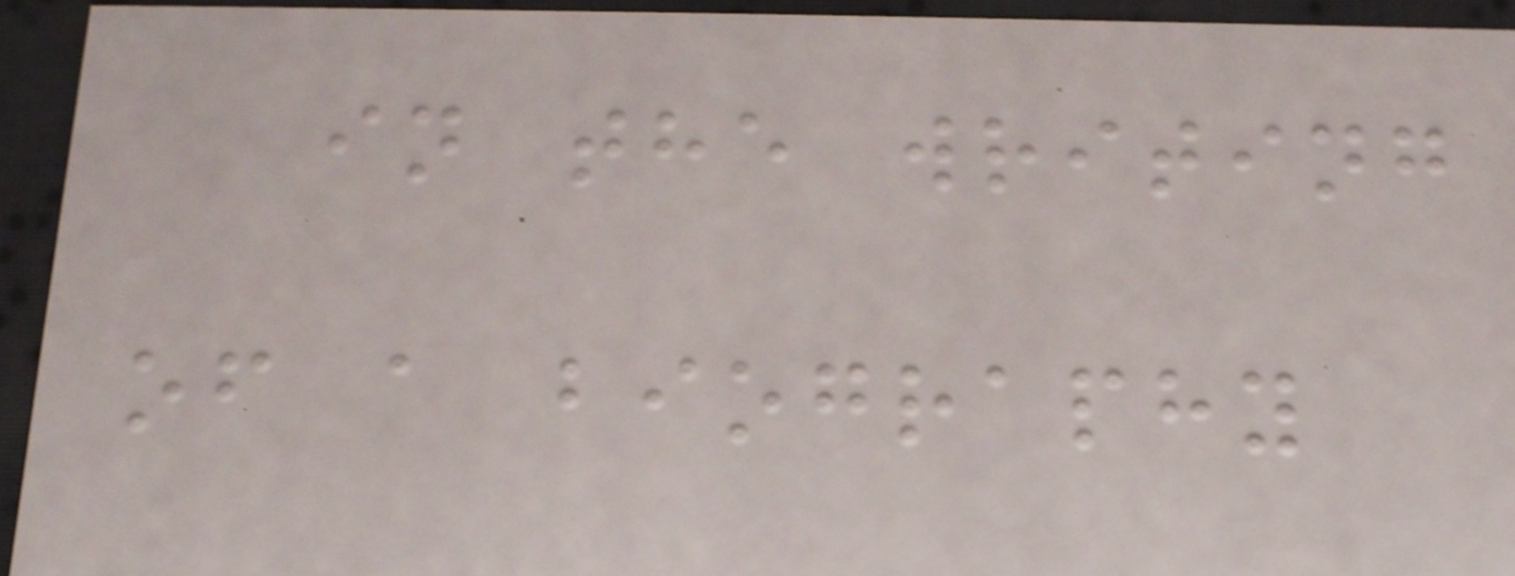in the writing
of a biography
